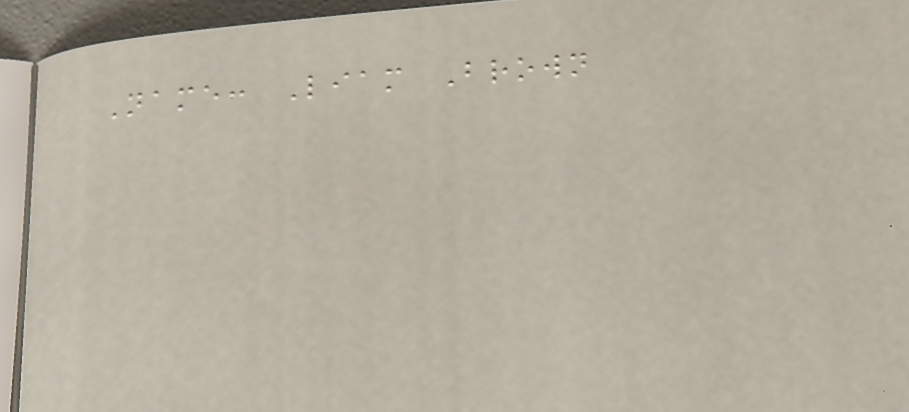Name: Liam Brown
